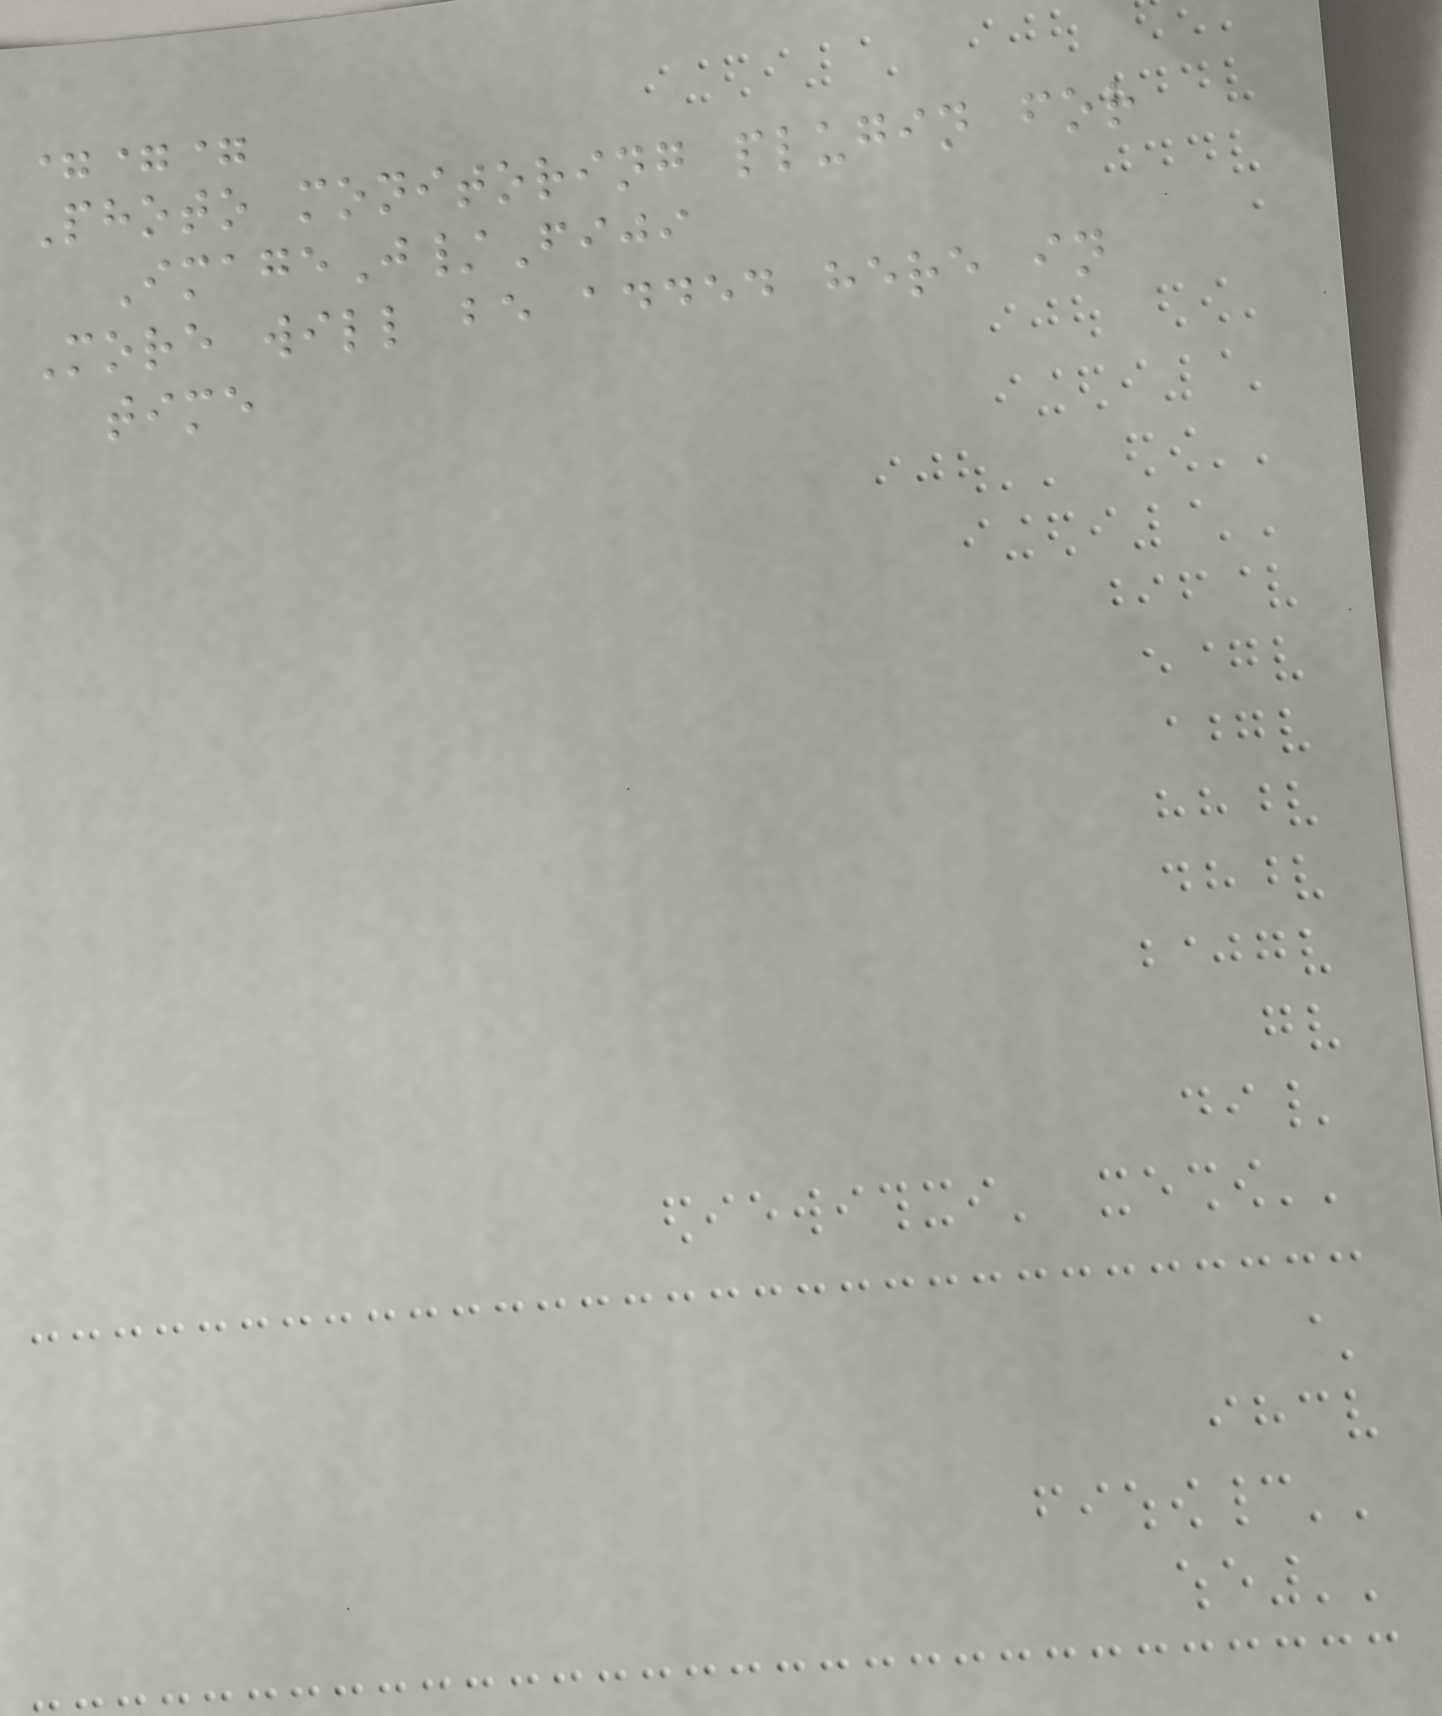===
Photo monitoring plugin for
ImageJ/Fiji
More will be added here in
time
